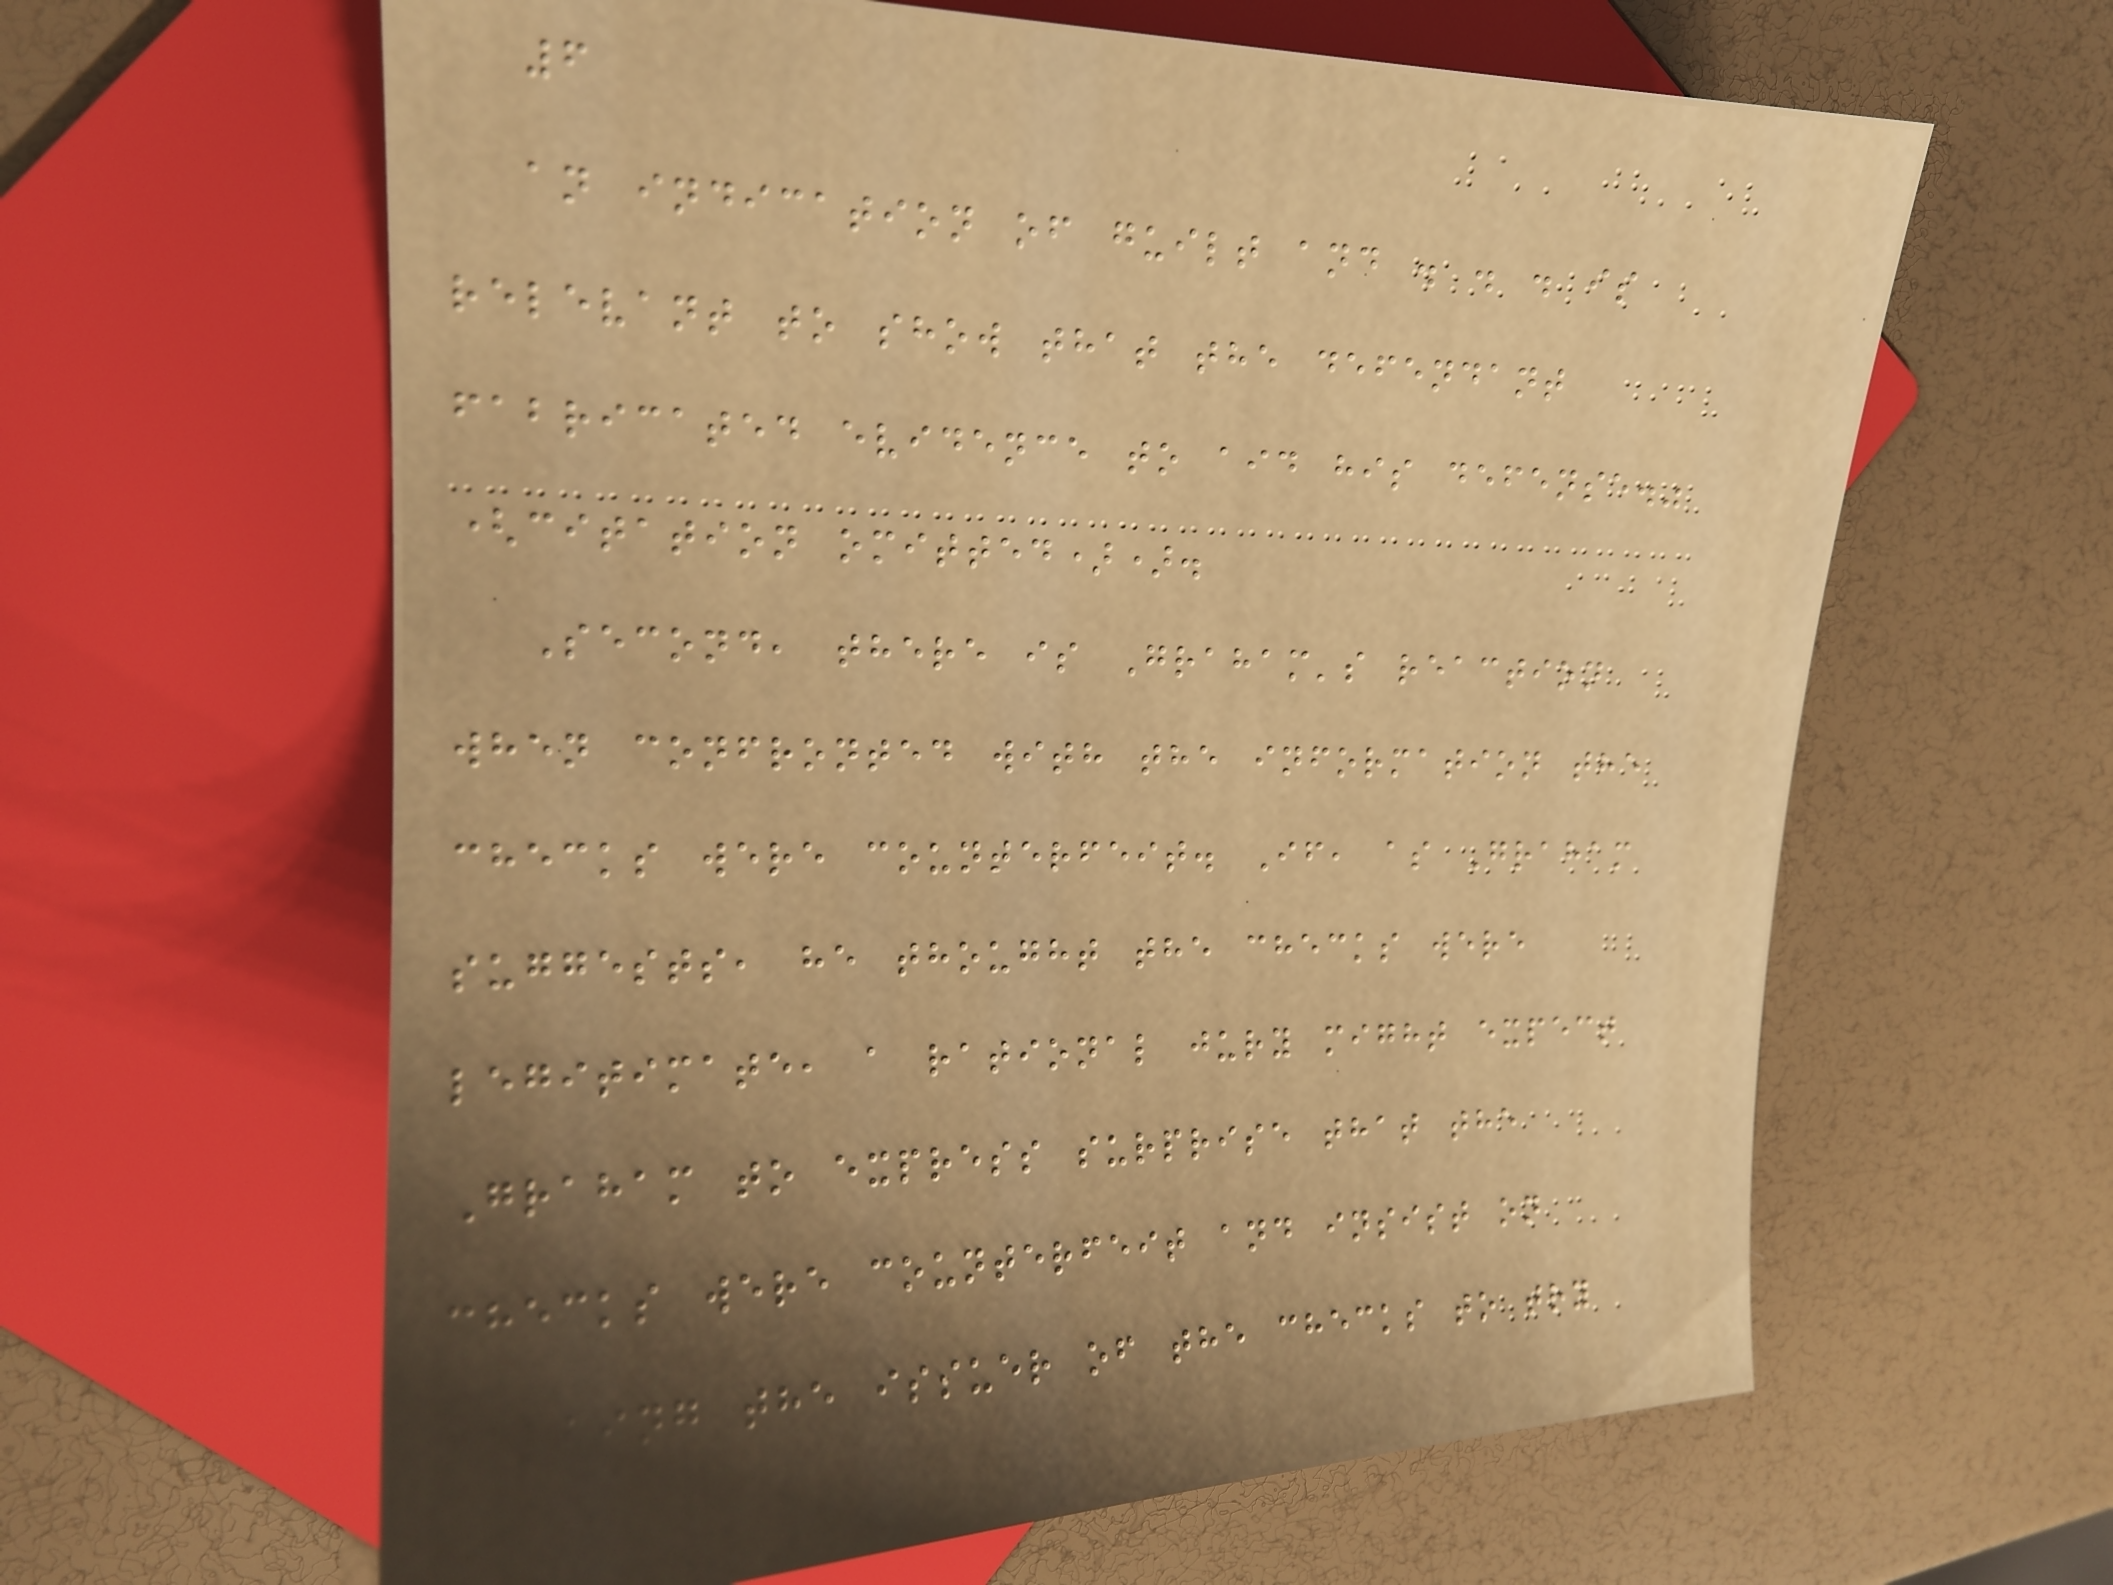6
an indication of guilt and . . . is
relevant to show that the defendant
fabricated evidence to aid his defense."
(citation omitted)).
Second, there is Graham's reaction
when confronted with the information the
checks were counterfeit. If, as Graham
suggests, he thought the checks were
legitimate, a rational jury might expect
Graham to express surprise that the
checks were counterfeit and insist on
calling the issuer of the checks to try
